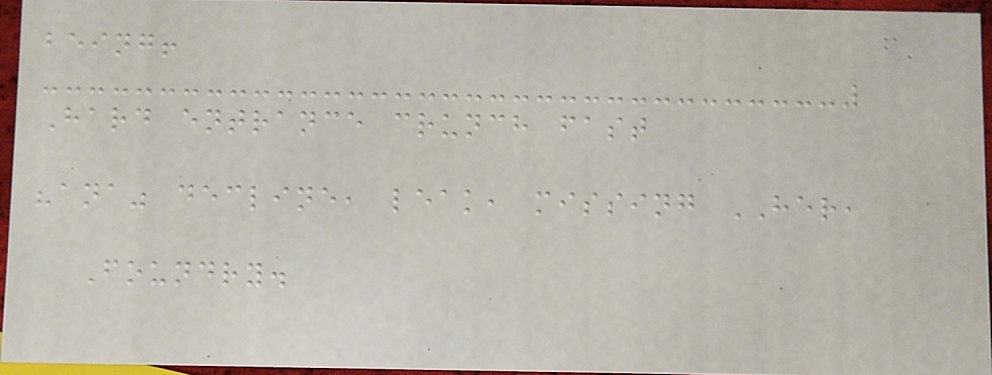being!
Hard entrance crunch fast
"ana" decline, leak, missing HER,
Foundry.
